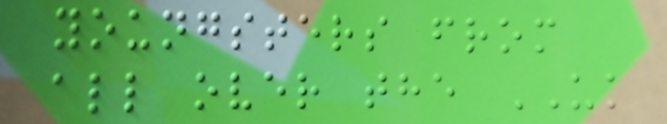youngsters from
all over the UK
